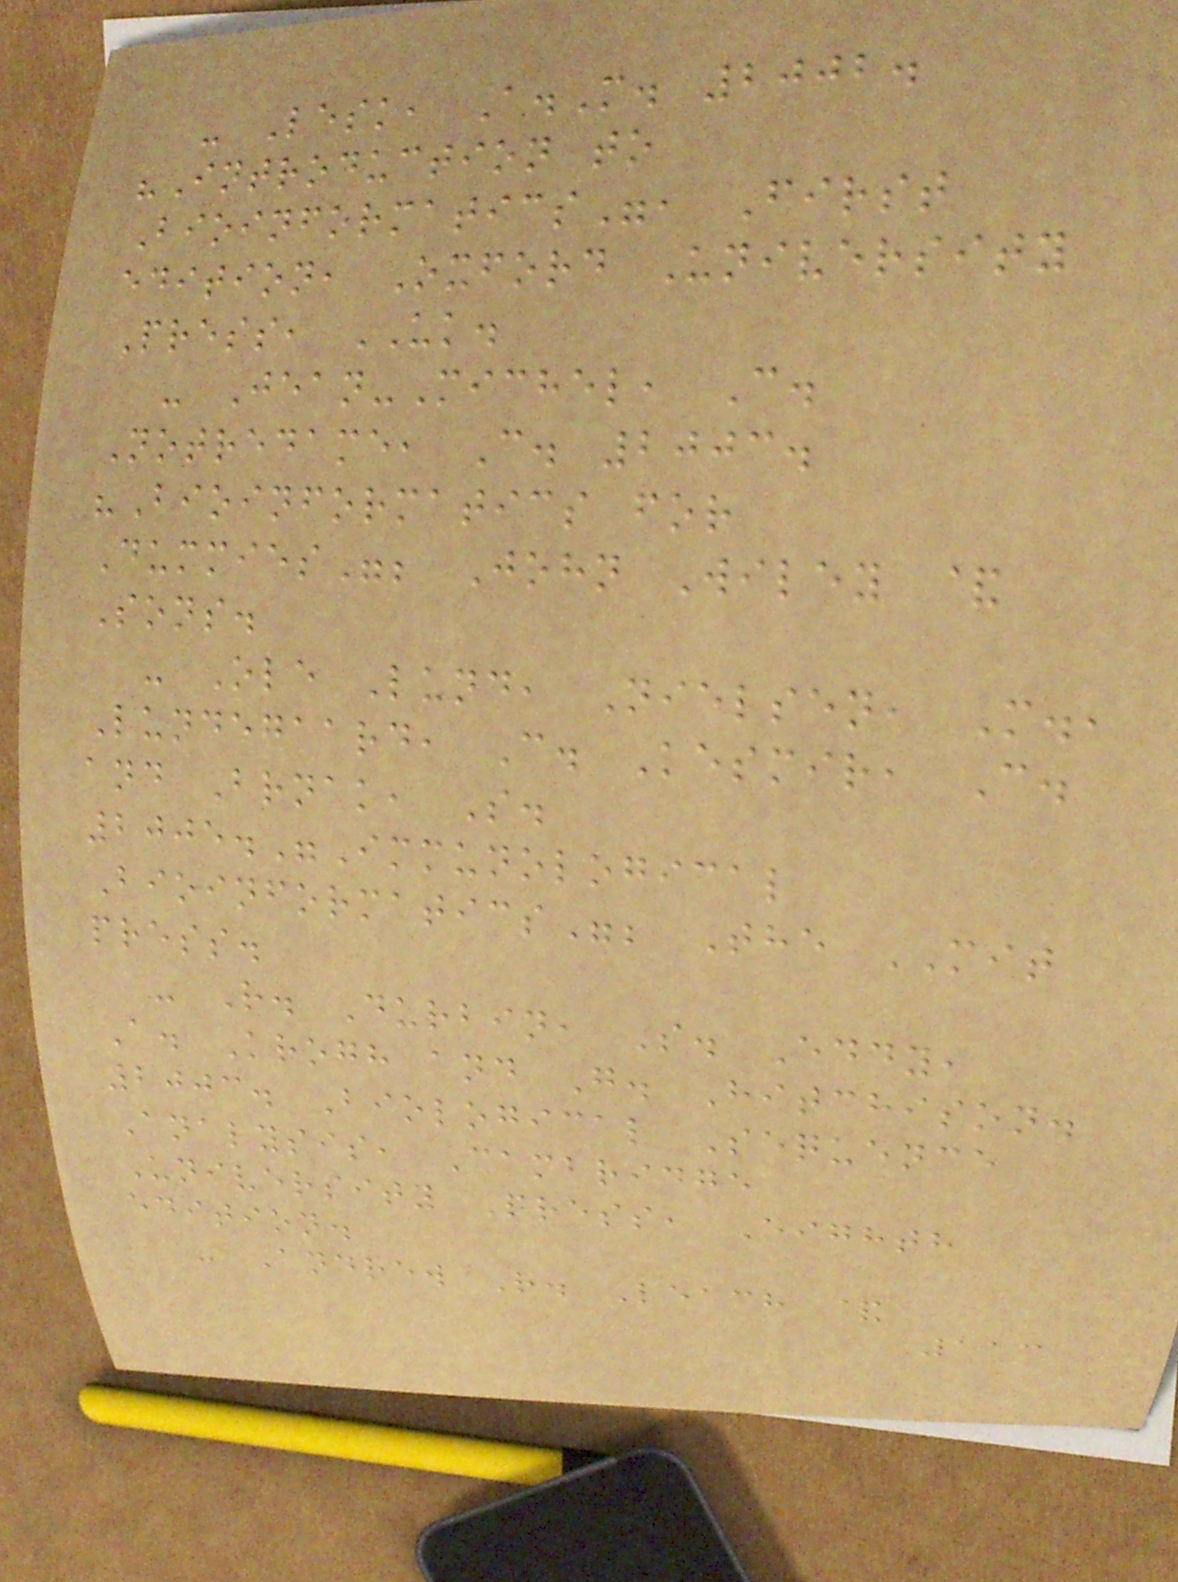- Lesk, A.M. 2002.
"Introduction to
Bioinformatics", First
edition, Oxford University
Press, UK.
- Jean-Michel, C.
Notredame, C. 2003.
"Bioinformatics for
Dummies"; John Wiley &
Sons.
- Ole Lund, Nielsen, M.,
Lundegaard, C. Kesmir, C.
and Brnak, S.
2005."Immunological
Bioinformatics"; The MIT
press.
- R. Durbin, S. Eddy,
A. Krogh and G. Hitchison.
2003. Biological Sequence
Analysis, Cambridge
University Press, Eighth
edition.
- Andrew R. Leach &
113
